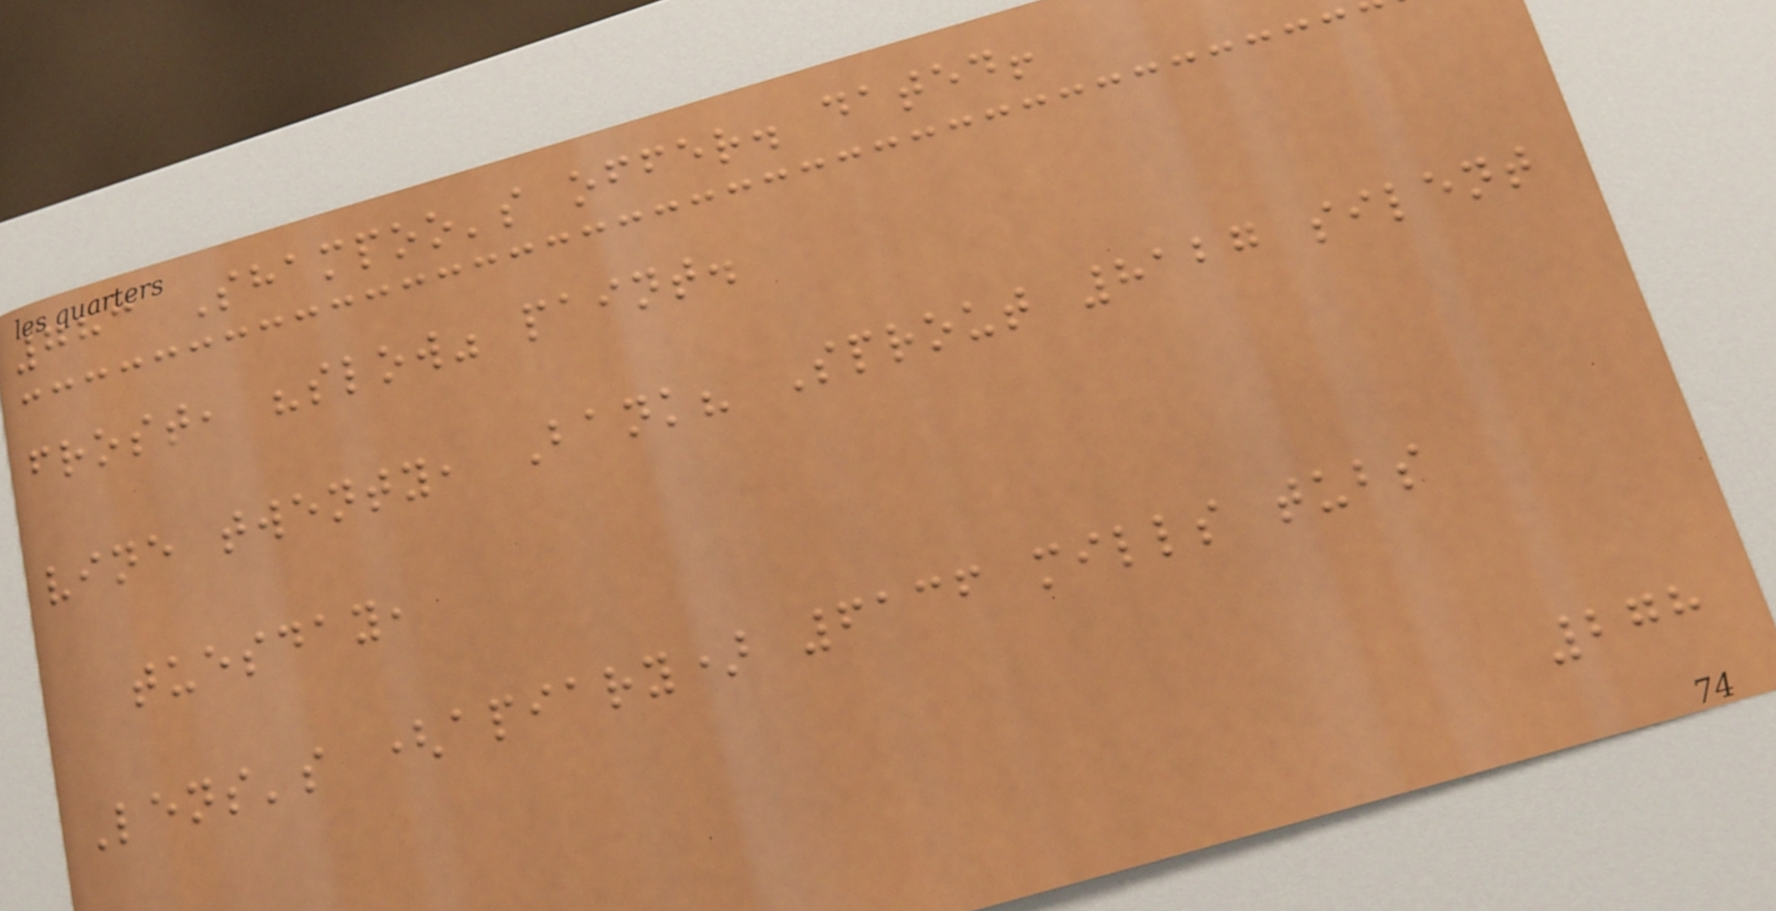783 Shampoo's offer. dated!
frost, "slow" paint.
vine twenty, Bank? Sprout 8127 silent
tuesday,
Lens's (apiary) 6136 mills tubs
278
